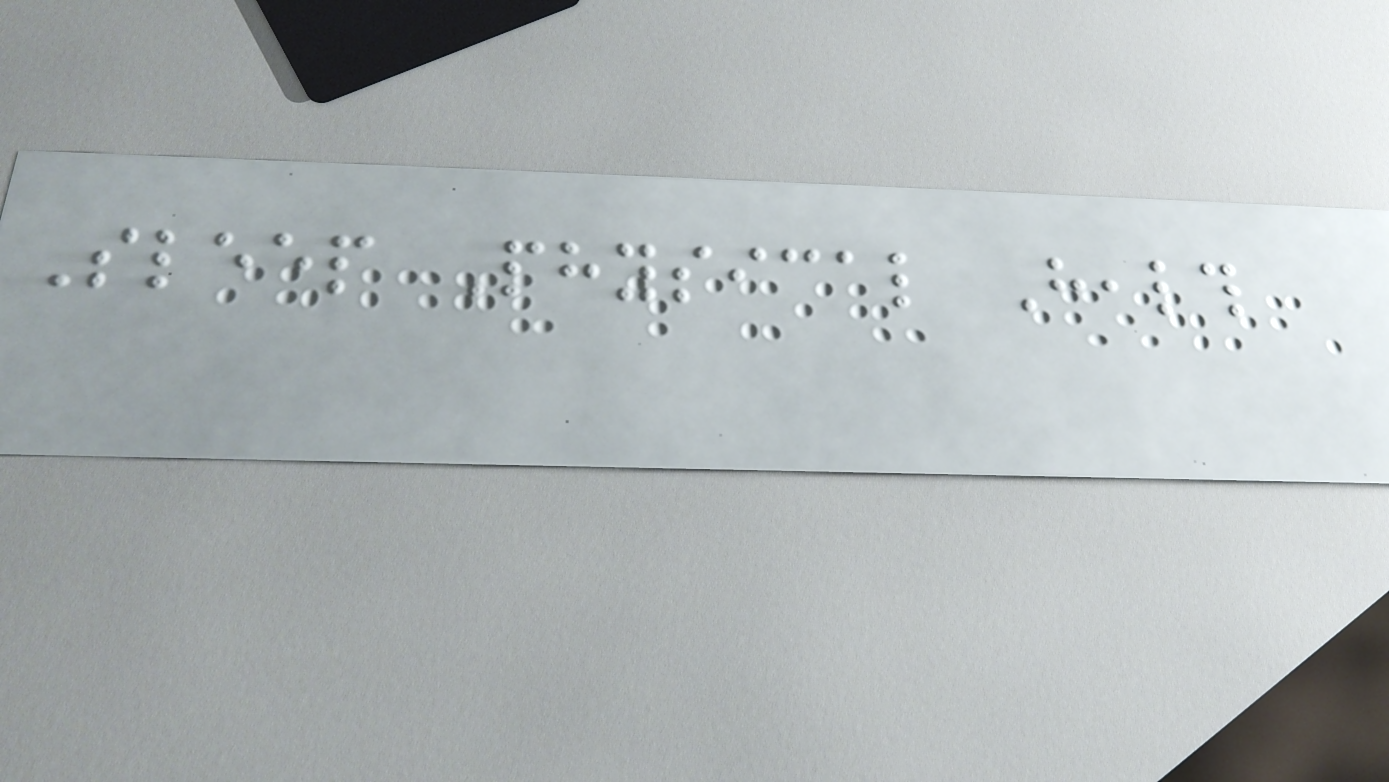Sleep Physical Health
